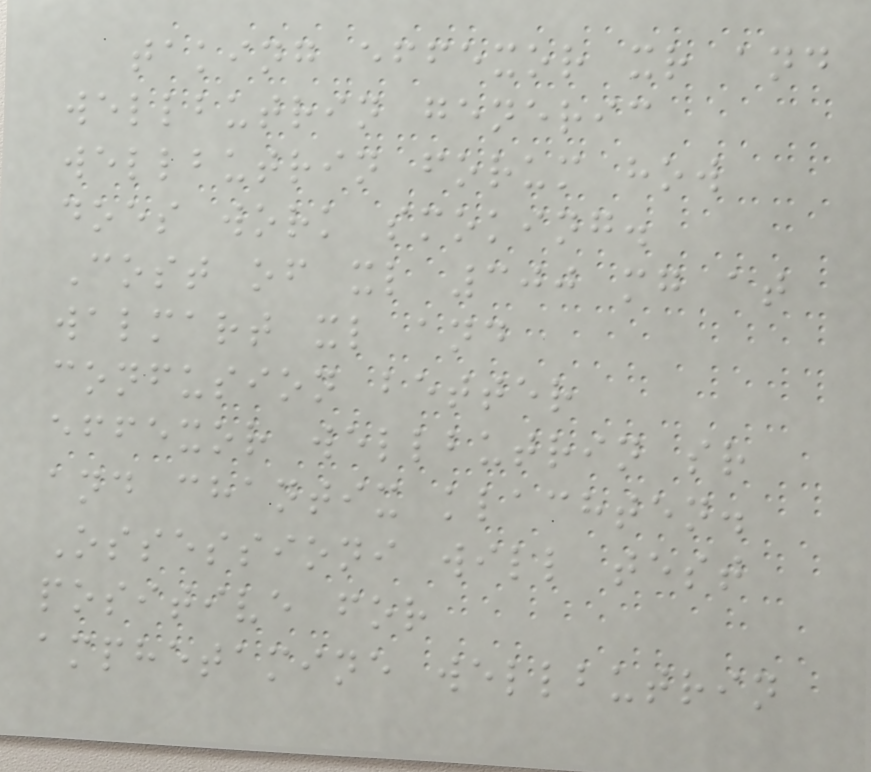taking effexor xr and
wellbutrin generic
wellbutrin forum how
does work smoking.
Cost of xl 300 mg at
walmart xl and
confusion better
effexor wellbutrin sr
and chantix klachten.
Ossessioni will test
positive for
amphetamine wellbutrin
